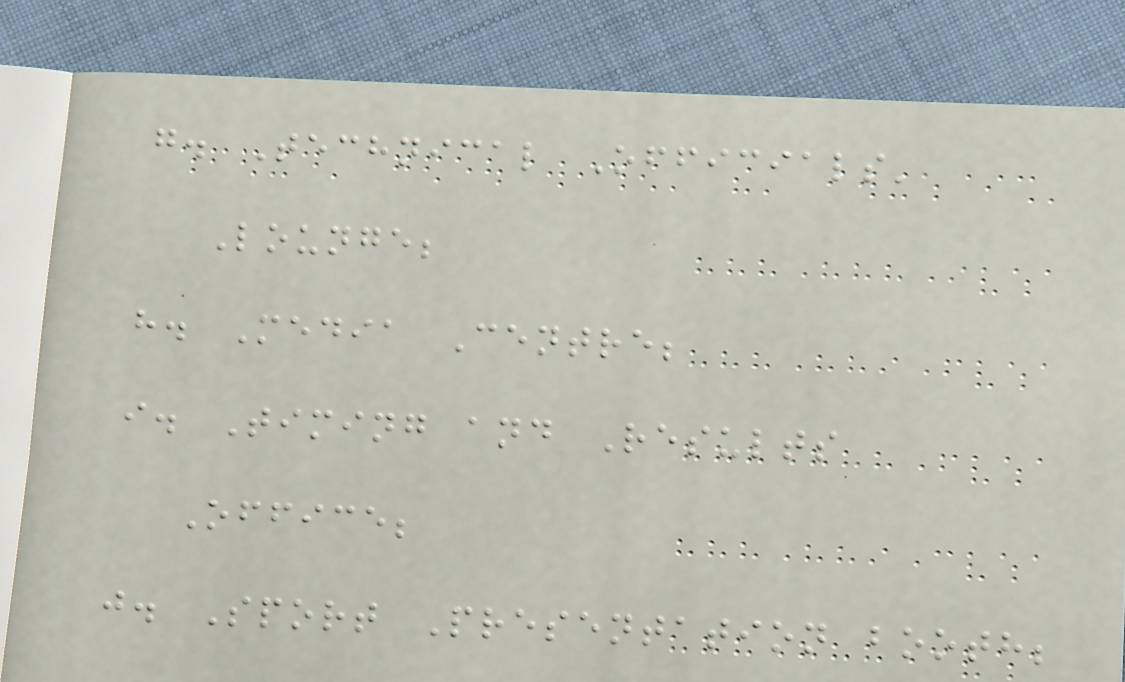g. Technical Officials'
Lounge;
h. Media Centre;
i. Timing and Results
Office;
j. Sport Presentation booth;
